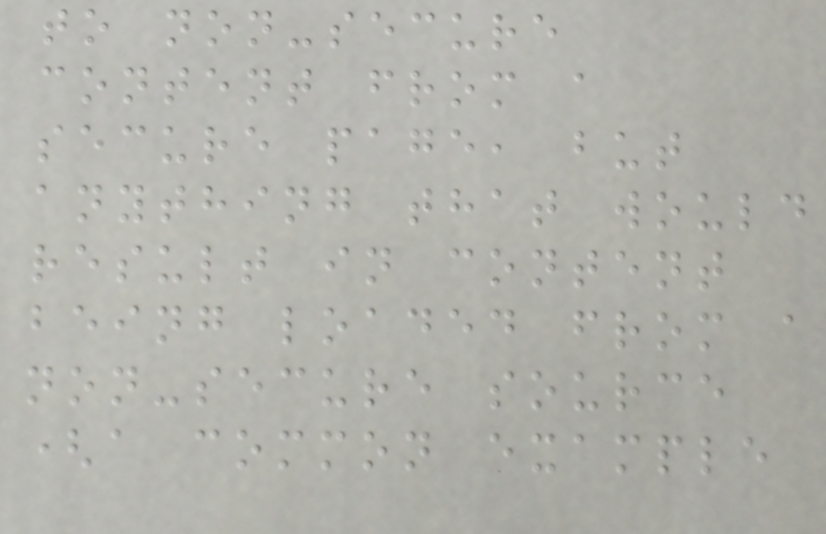to non-secure
content from a
secure page, but
anything that would
result in content
being loaded from a
non-secure source
(a common example
